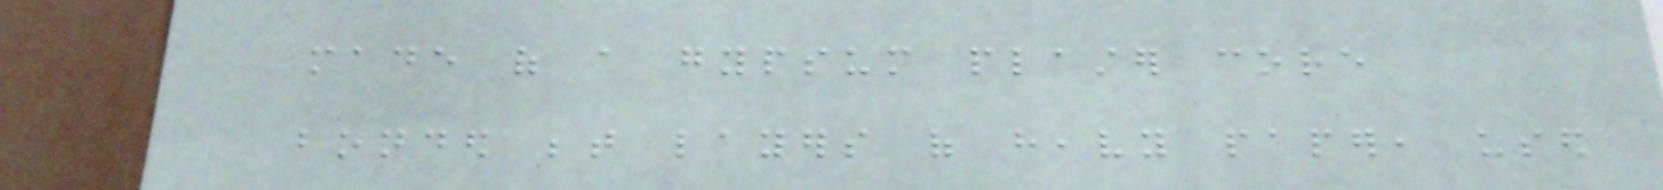made of a gypsum plaster core
bonded between layers of heavy paper, used
